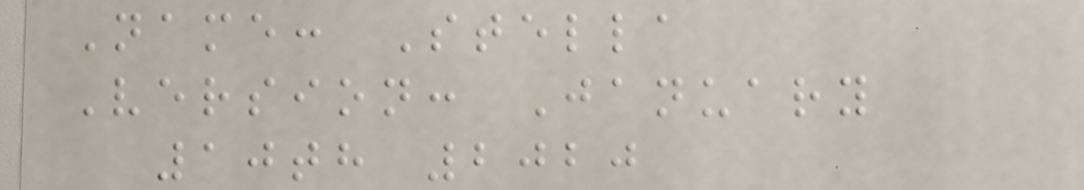Name: Stella
Version: January
10th 2020
